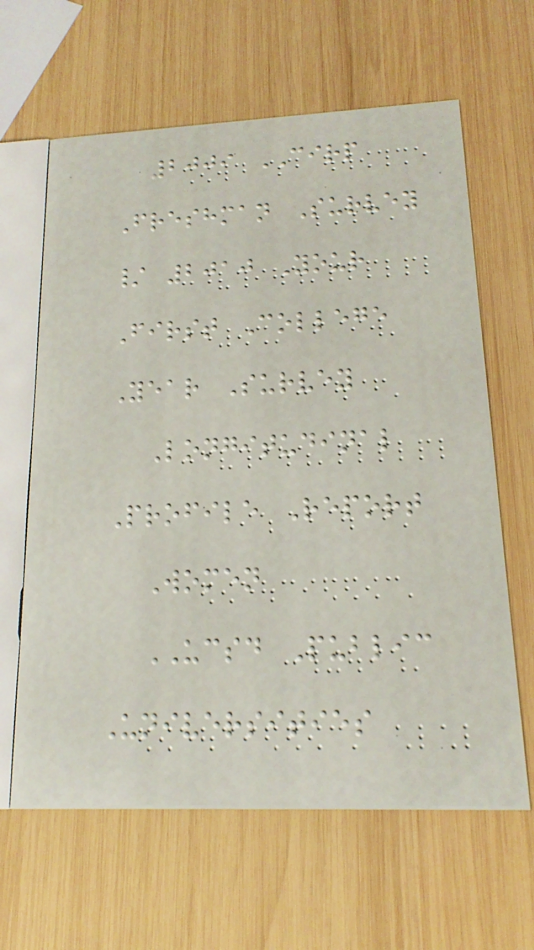2009 CIRP
Freshman Survey
/ 2010 Your
First College
Year Survey
Longitudinal
Profile Report
Women
UCSD Public
Universities
